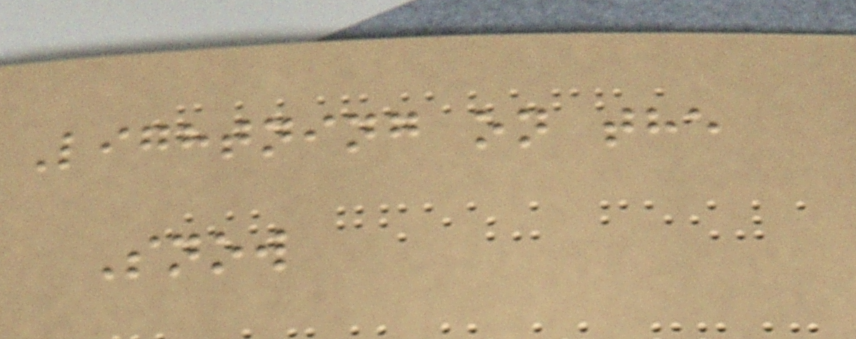Lightning on the
Snow
